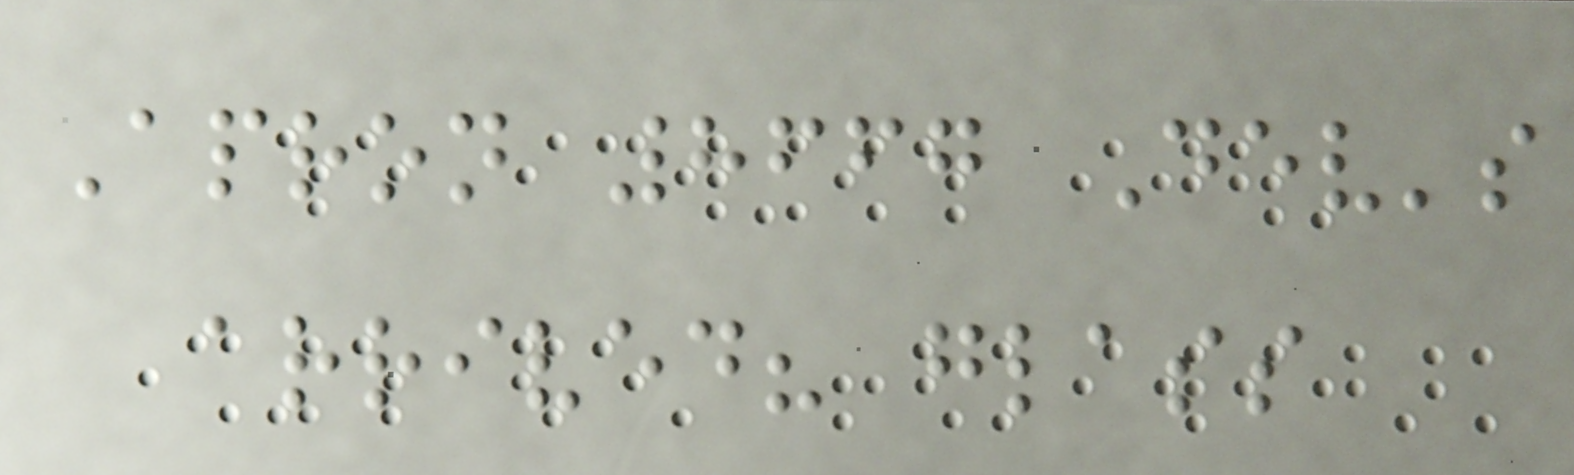Apron 8667 Dev's
arrived? glass
